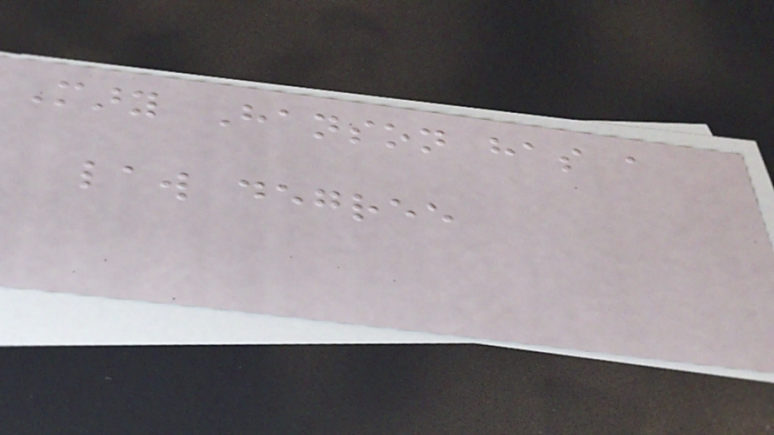Mary Hanson has a
law degree
